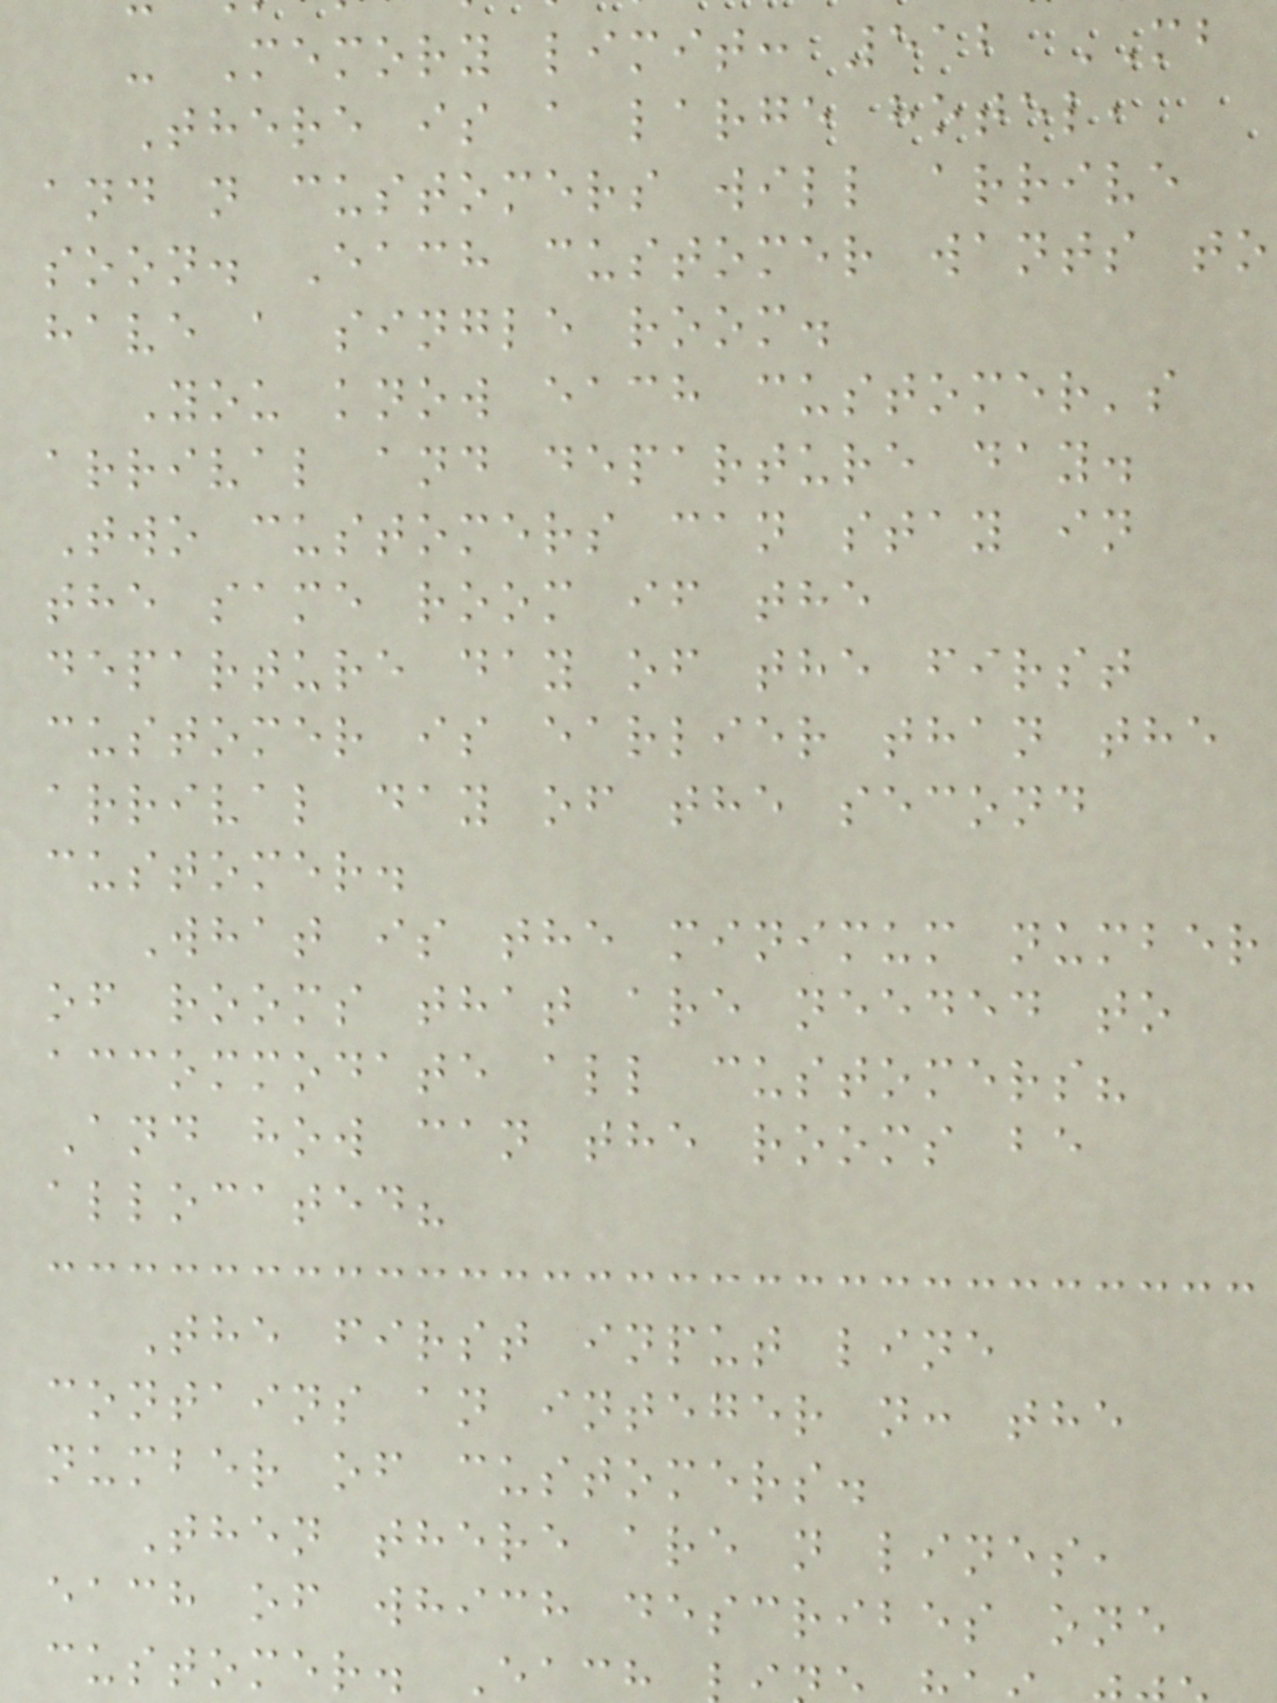- Memory limit: 512 MB
There is a large hotel,
and n customers will arrive
soon. Each customer wants to
have a single room.
You know each customer's
arrival and departure day.
Two customers can stay in
the same room if the
departure day of the first
customer is earlier than the
arrival day of the second
customer.
What is the minimum number
of rooms that are needed to
accommodate all customers?
And how can the rooms be
allocated?
The first input line
contains an integer n: the
number of customers.
Then there are n lines,
each of which describes one
customer. Eac
